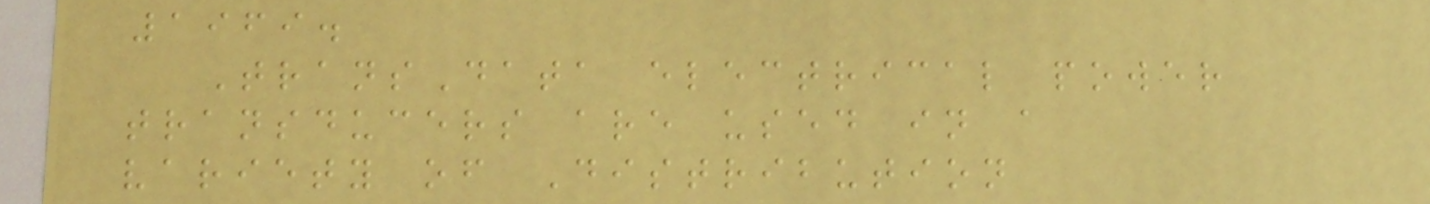1969.
TransData electrical power
transducers are used in a
variety of Distribution
